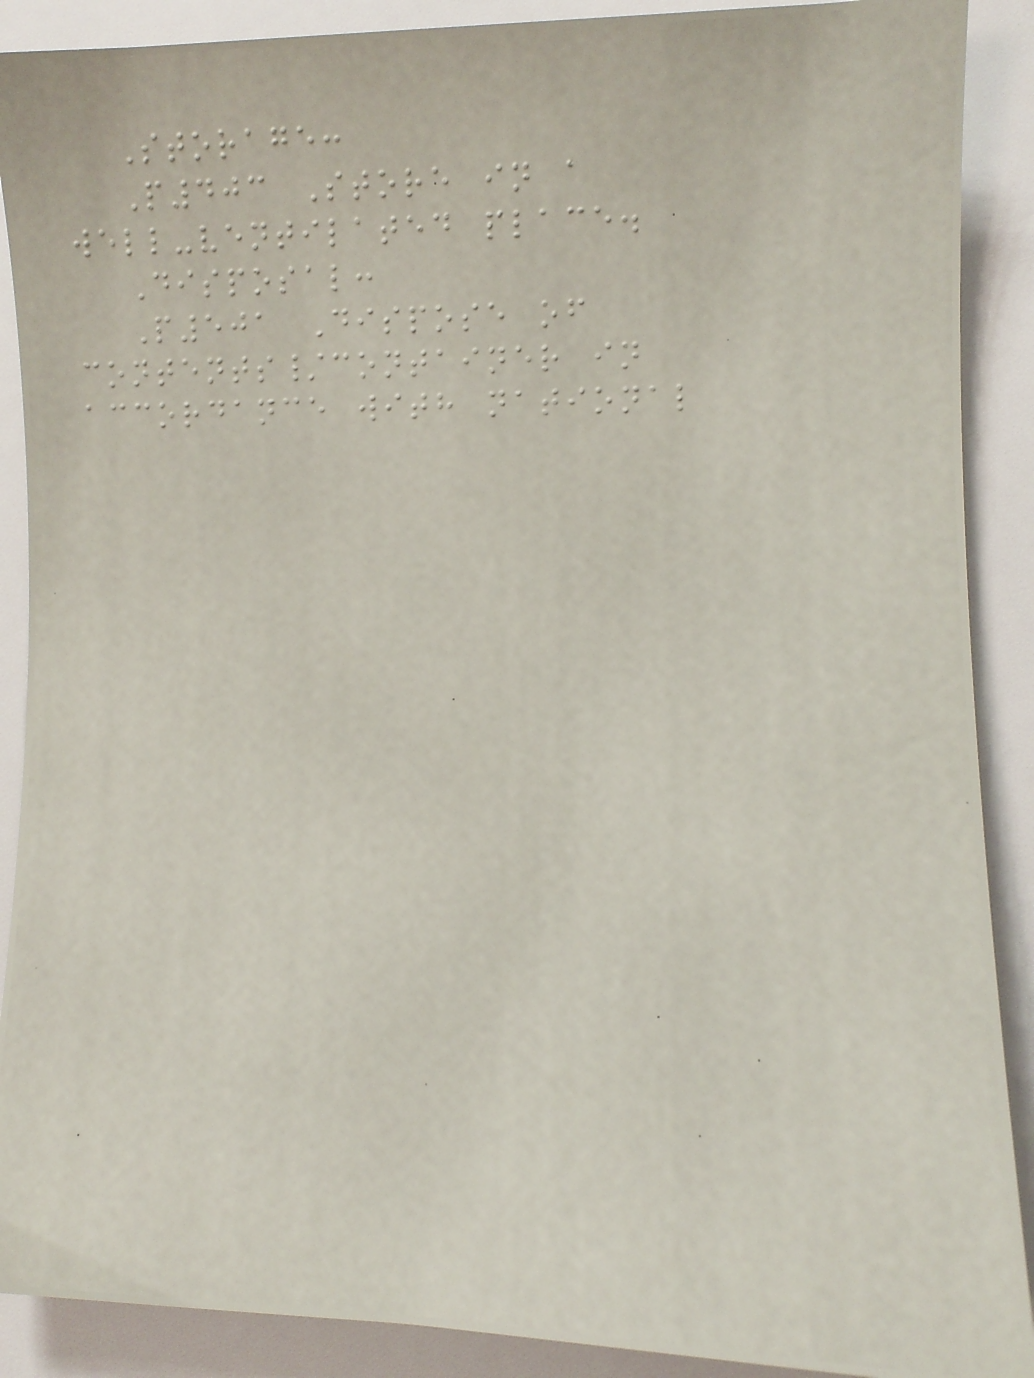Storage:
P403 Store in a
well-ventilated place.
Disposal:
P501 Dispose of
contents/container in
accordance with national
